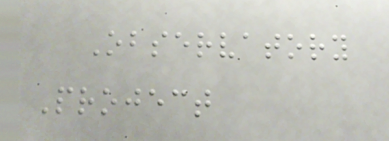Observatory
Project
